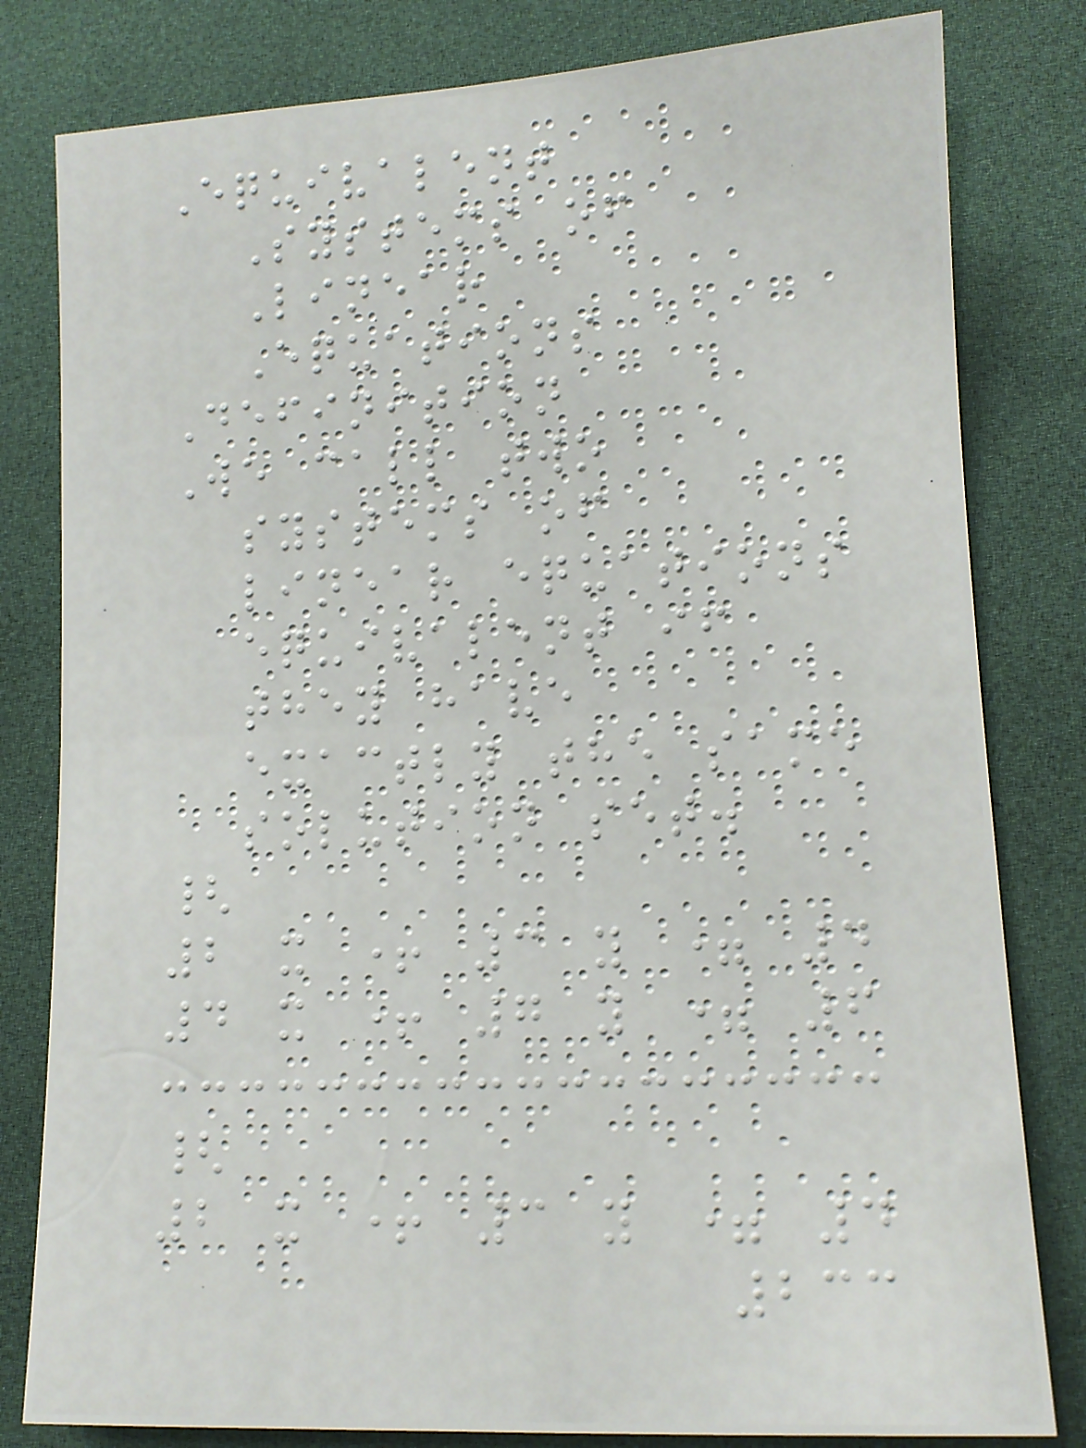Equivalent
Systems of
Linear
Equations
Definition
We call two
systems of
linear equations
equivalent if
they have
exactly the same
solution set.
{
2 x + 3 y = 4
4 x + 7 y = 6
{
2 x + 3 y = 4
233
